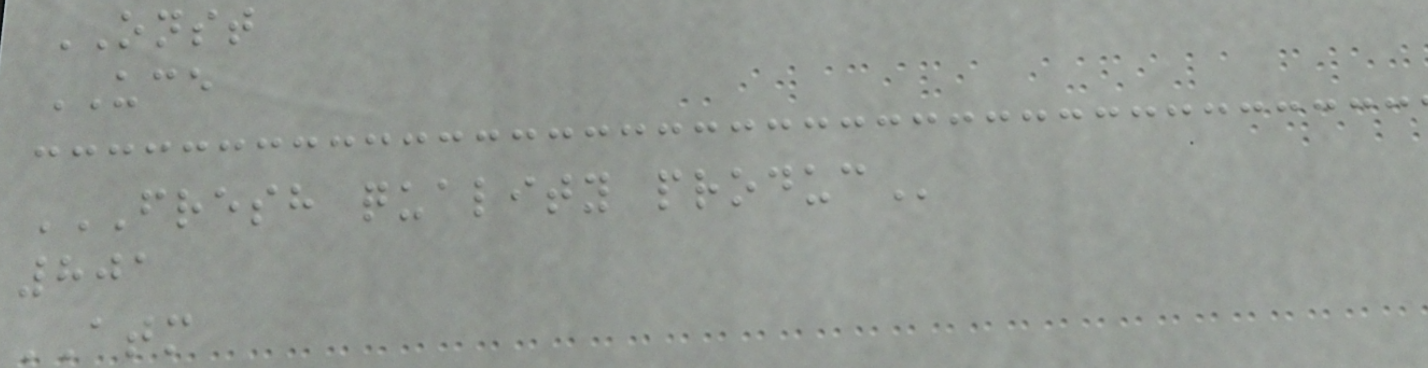ONST
UCE
FRESH QUALITY PRODUC
801
ATM
